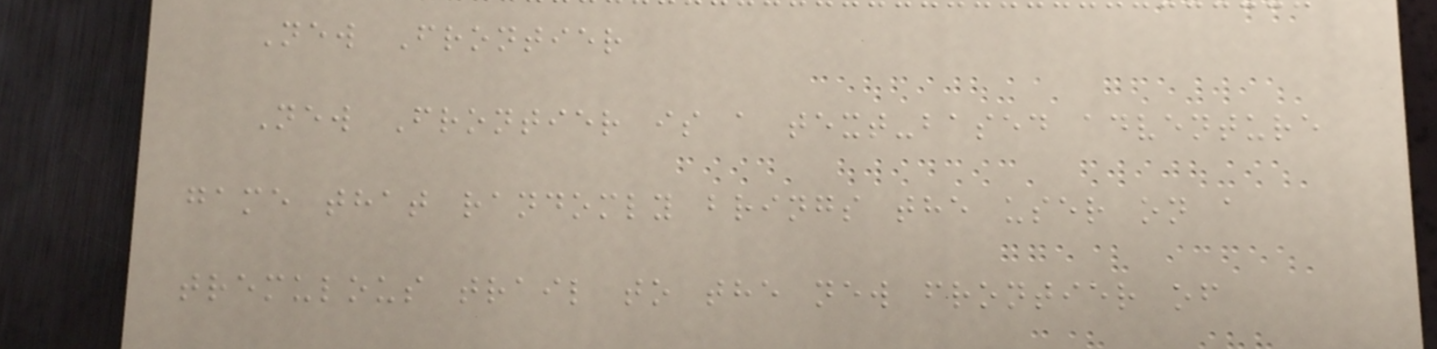New Frontier
New Frontier is a text-based adventure
game that randomly brings the user on a
tremulous trail to the new frontier of
